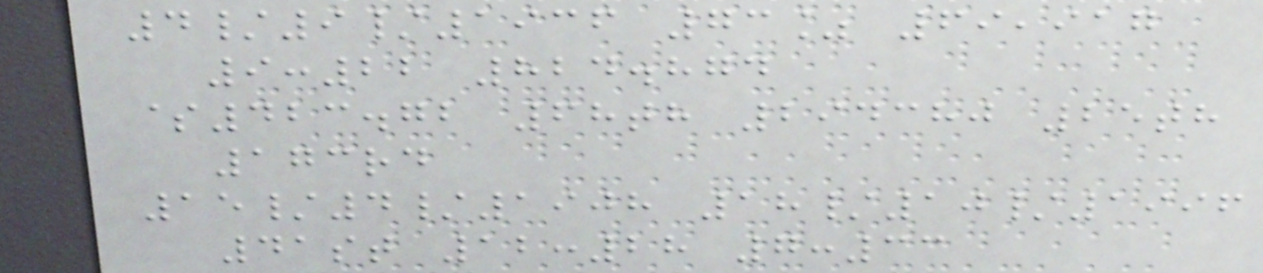4/9/1936 73% 69,917
9:22 824.874
$423.72 68th 294380 25th
173rd
15/4/1908 18/10/1996
41st 12:28 7:33
